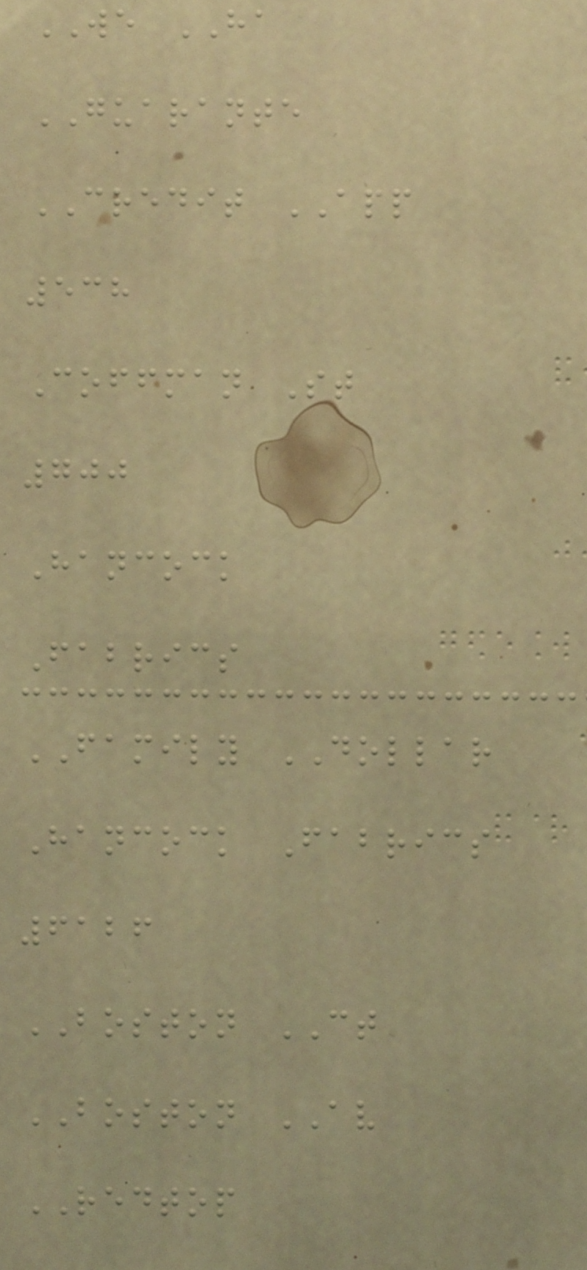WE HA
GUARANTE
CREDIT APP
538
Coffman St
700
Hancock
Fabrics
FAMILY DOLLAR
Hancock Fabrics
6126
BOSTON CT
BOSTON AV
REDTOP
